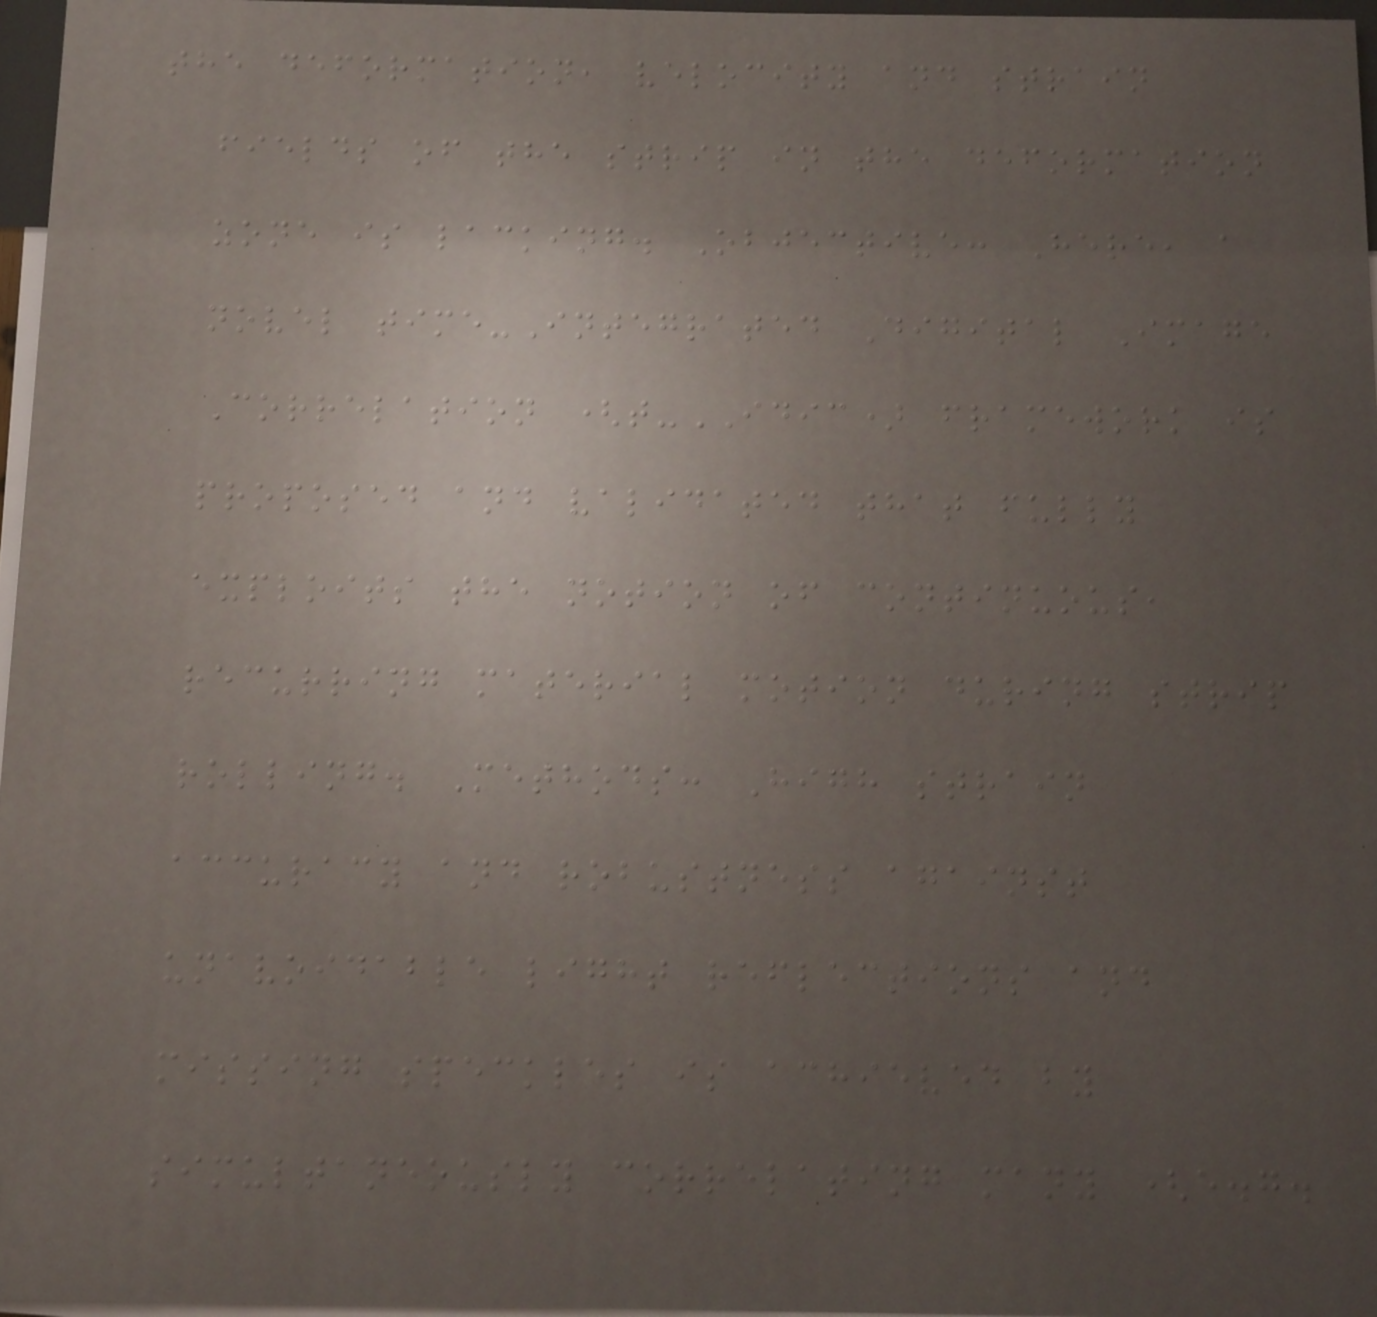the deformation, velocity and strain
fields of the strip in the deformation
zone is lacking. Objective: Here, a
novel time-Integrated Digital Image
Correlation (t-IDIC) framework is
proposed and validated that fully
exploits the notion of continuous,
recurring material motion during strip
rolling. Methods: High strain
accuracy and robustness against
unavoidable light reflections and
missing speckles is achieved by
simultaneously correlating many (e.g.
